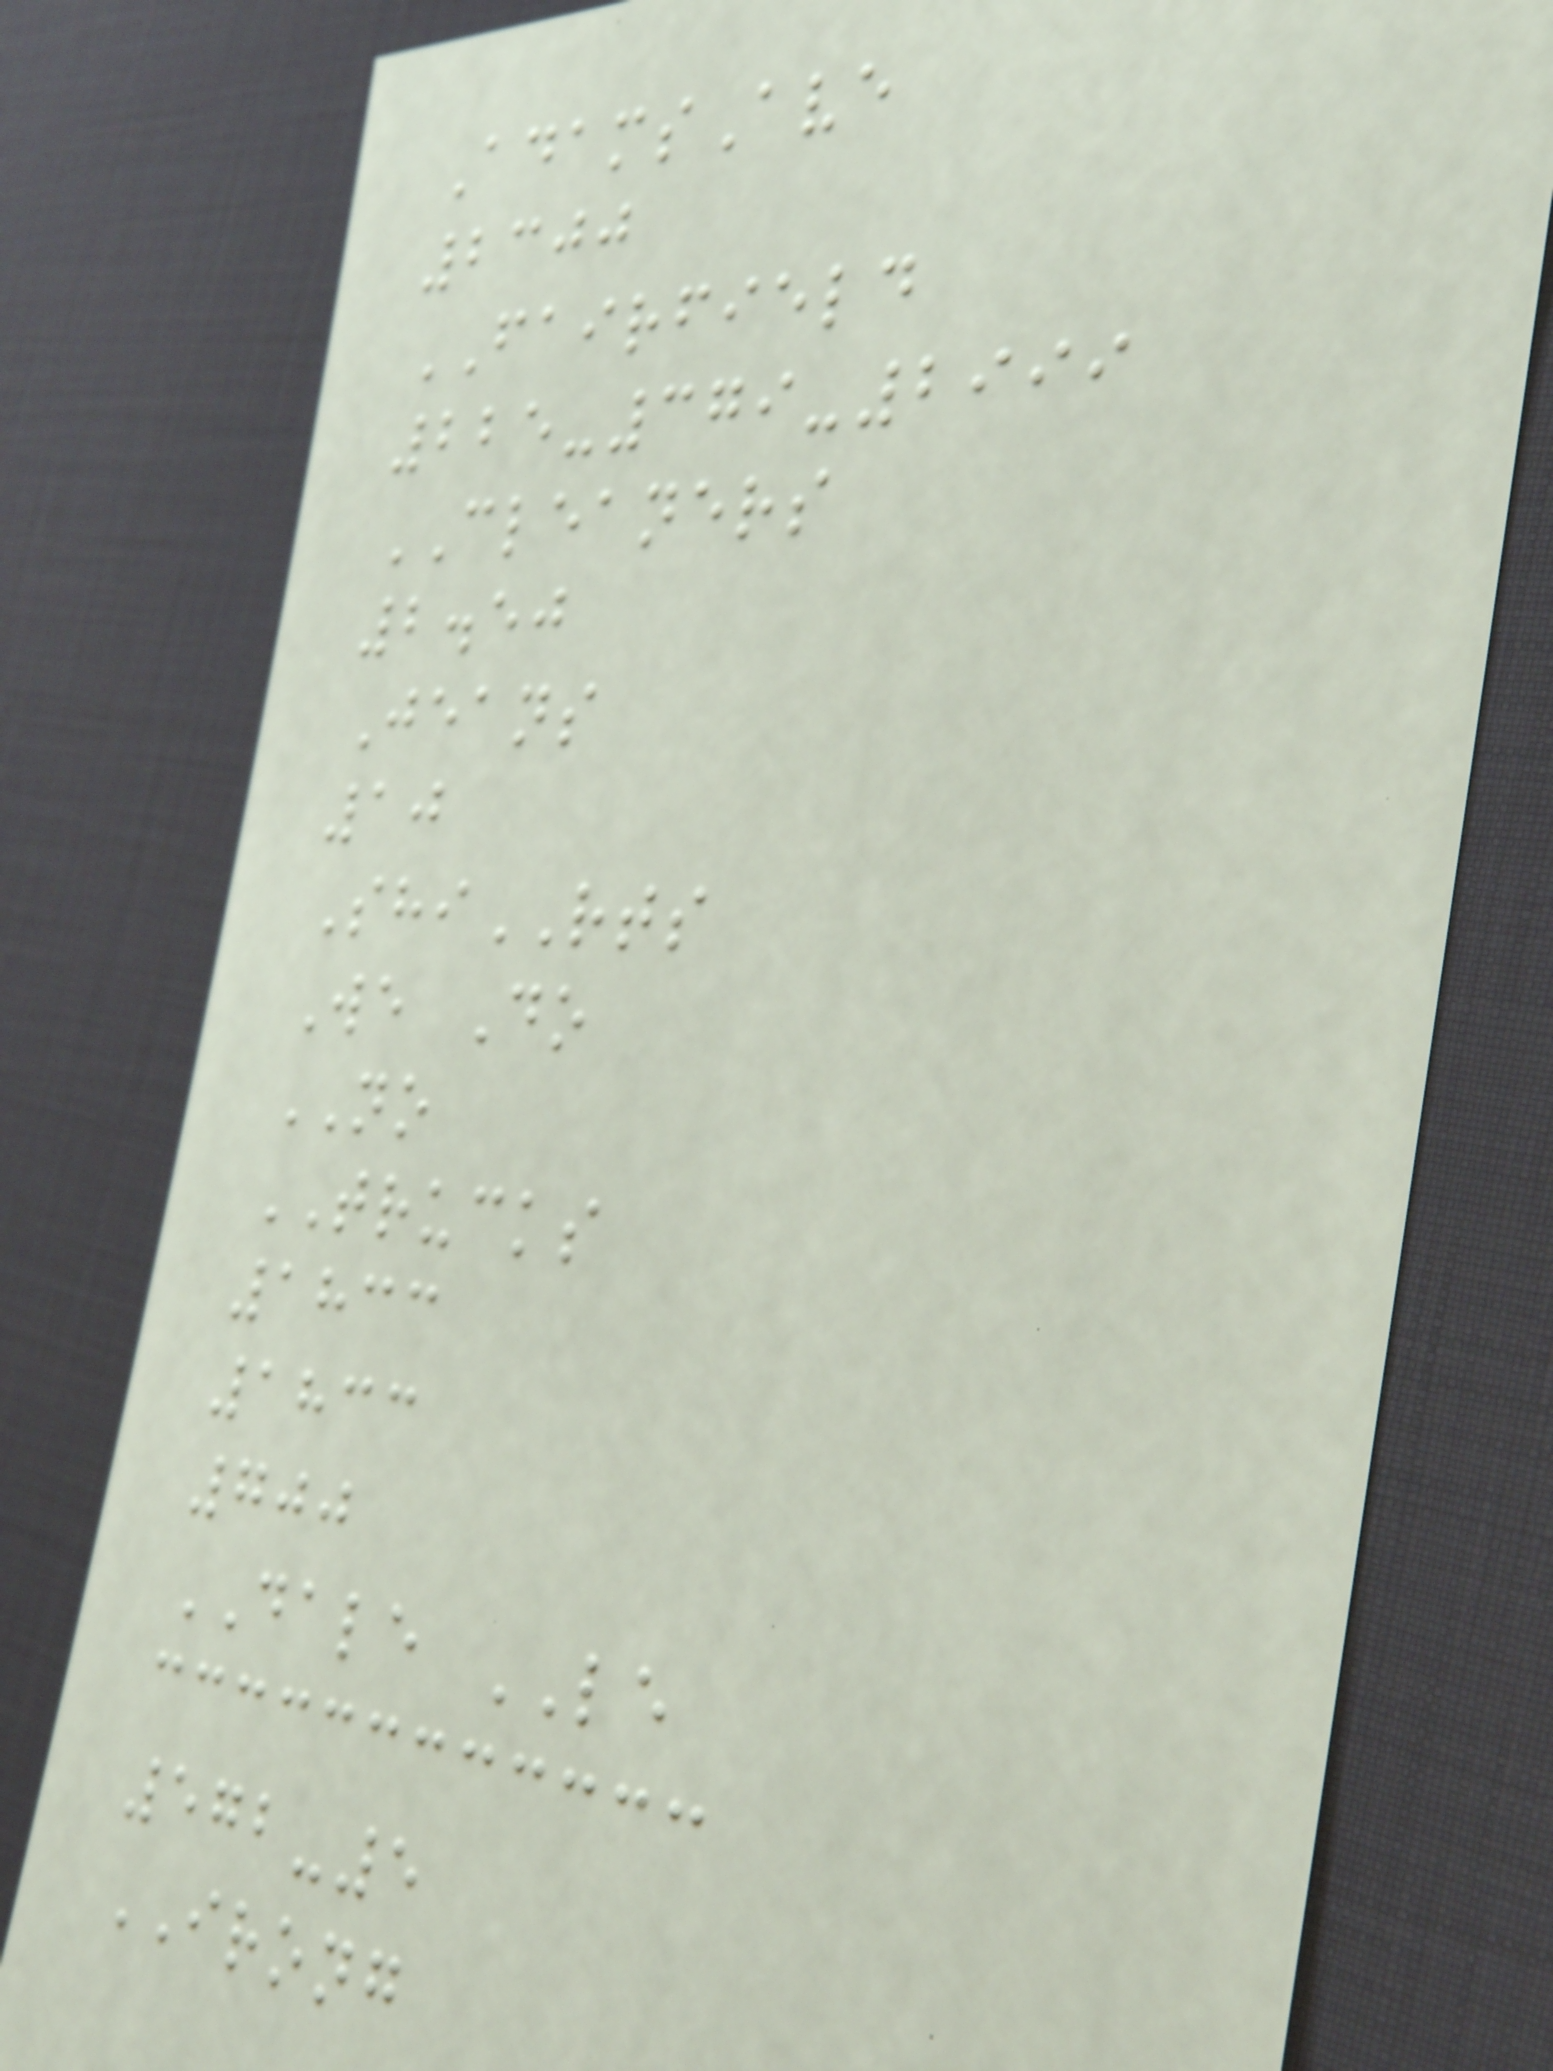AdamsAve
2300
FAIRFIELD
225-379-2999
CLEANERS
2.50
Jeans
10
ShiRTS
We Do
NO
TRUCKS
1833
1833
700
DALE LE
572-5
IRONG
